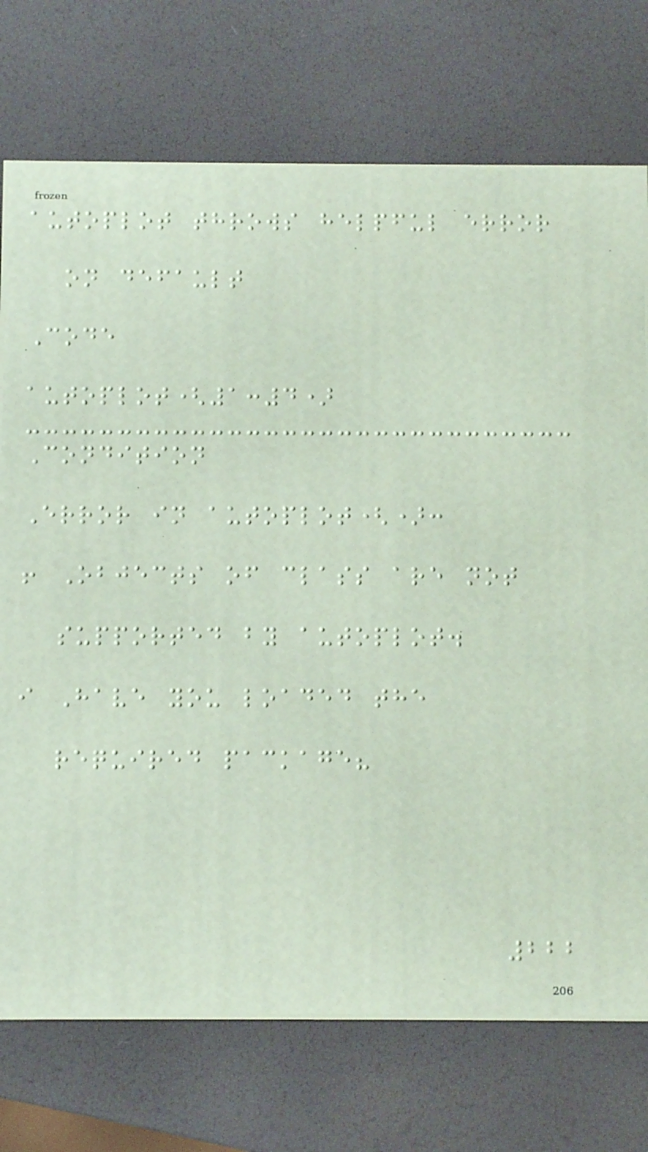autoplot throws helpful error
on default
Code
autoplot(1:4)
Condition
Error in autoplot():
! Objects of class are not
supported by autoplot.
i Have you loaded the
required package?
222
